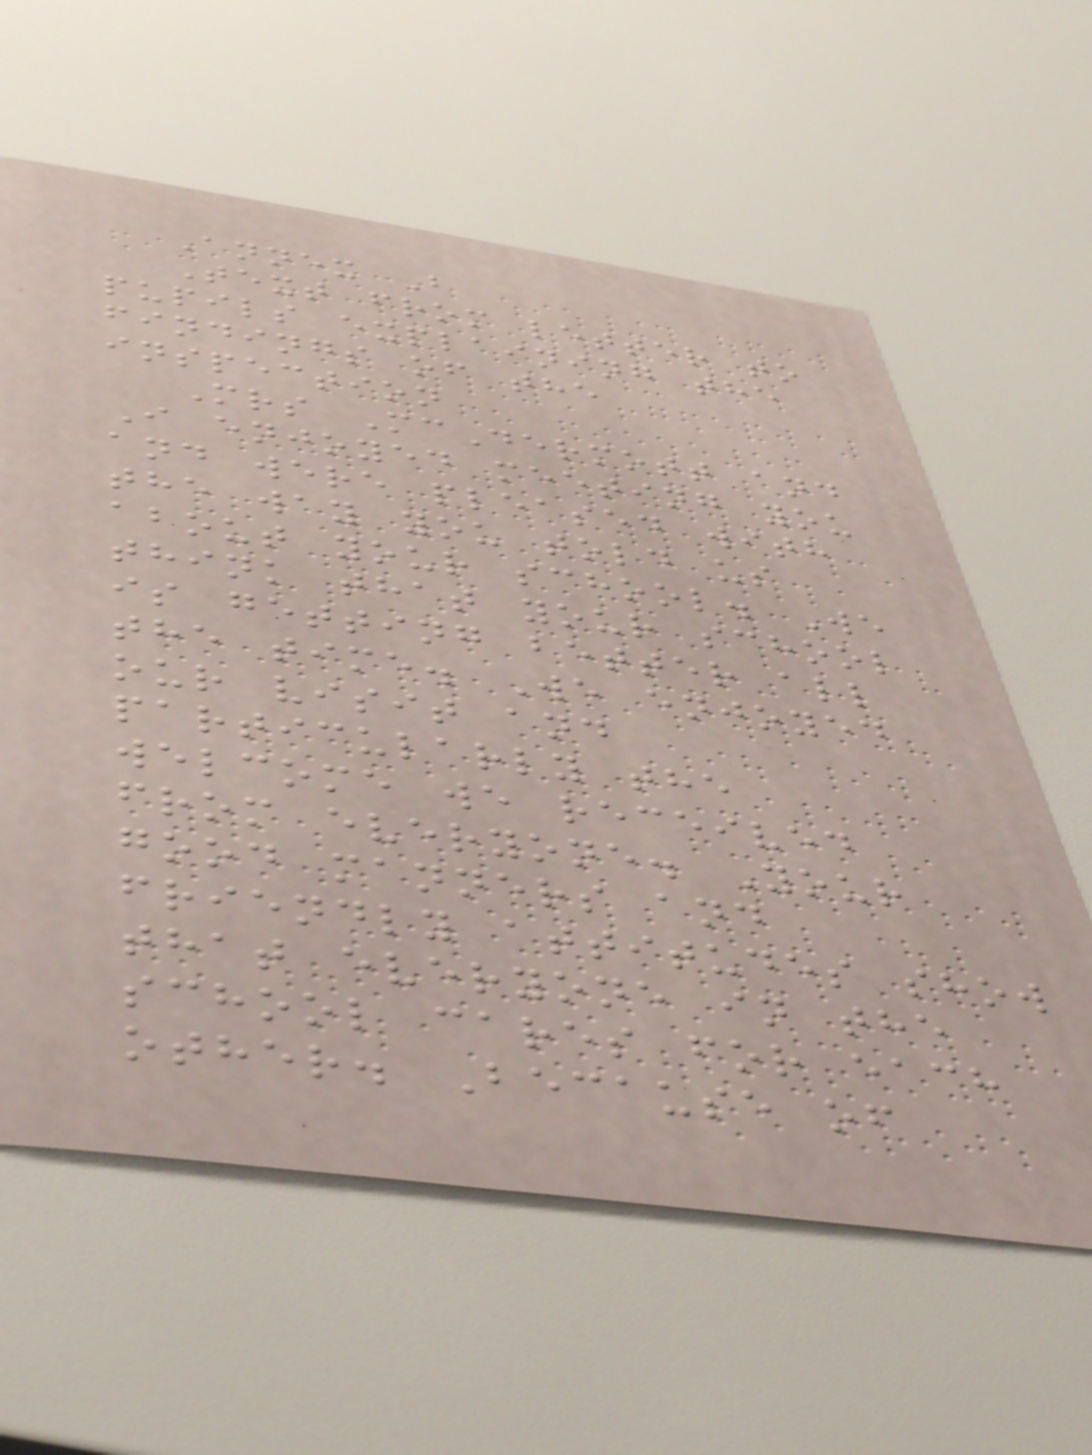Annex B
Text from letter to
pupils explaining the
findings of the
inspection
Mrs McDermott and
I enjoyed meeting you
and were pleased with
the way you told us
about your school. We
think that your school
is getting better all
the time. We enjoyed
our visit and
particularly the
welcome we received
from everyone. Your
good manners and
friendly attitudes show
that everyone in the
school cares for each
other. Because of
